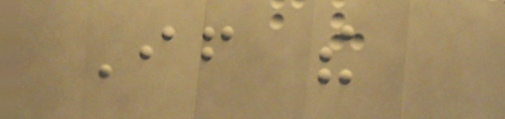If the
